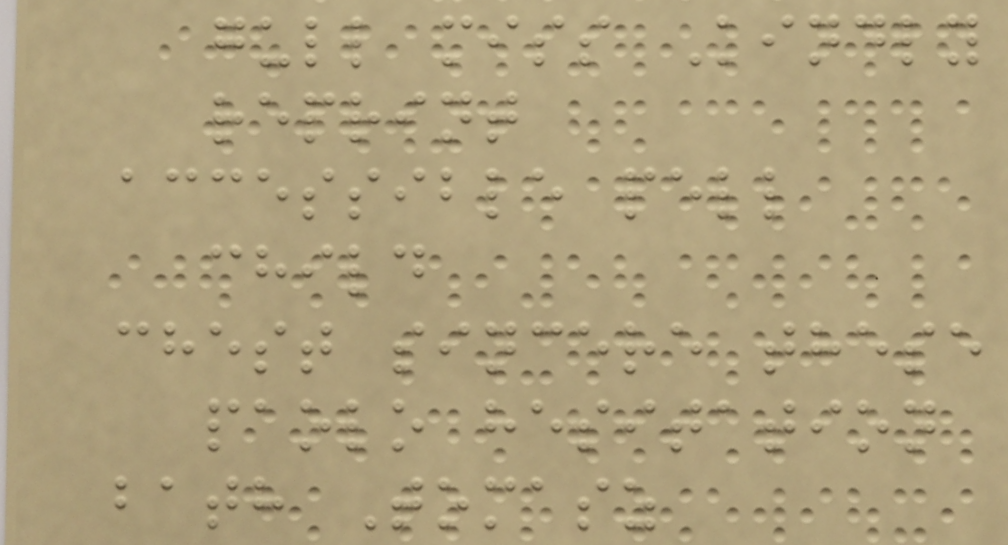gull miss Kindly
reprint
accessible pell
child
chest sincere these
paolo hesitation
bath Tomasz
